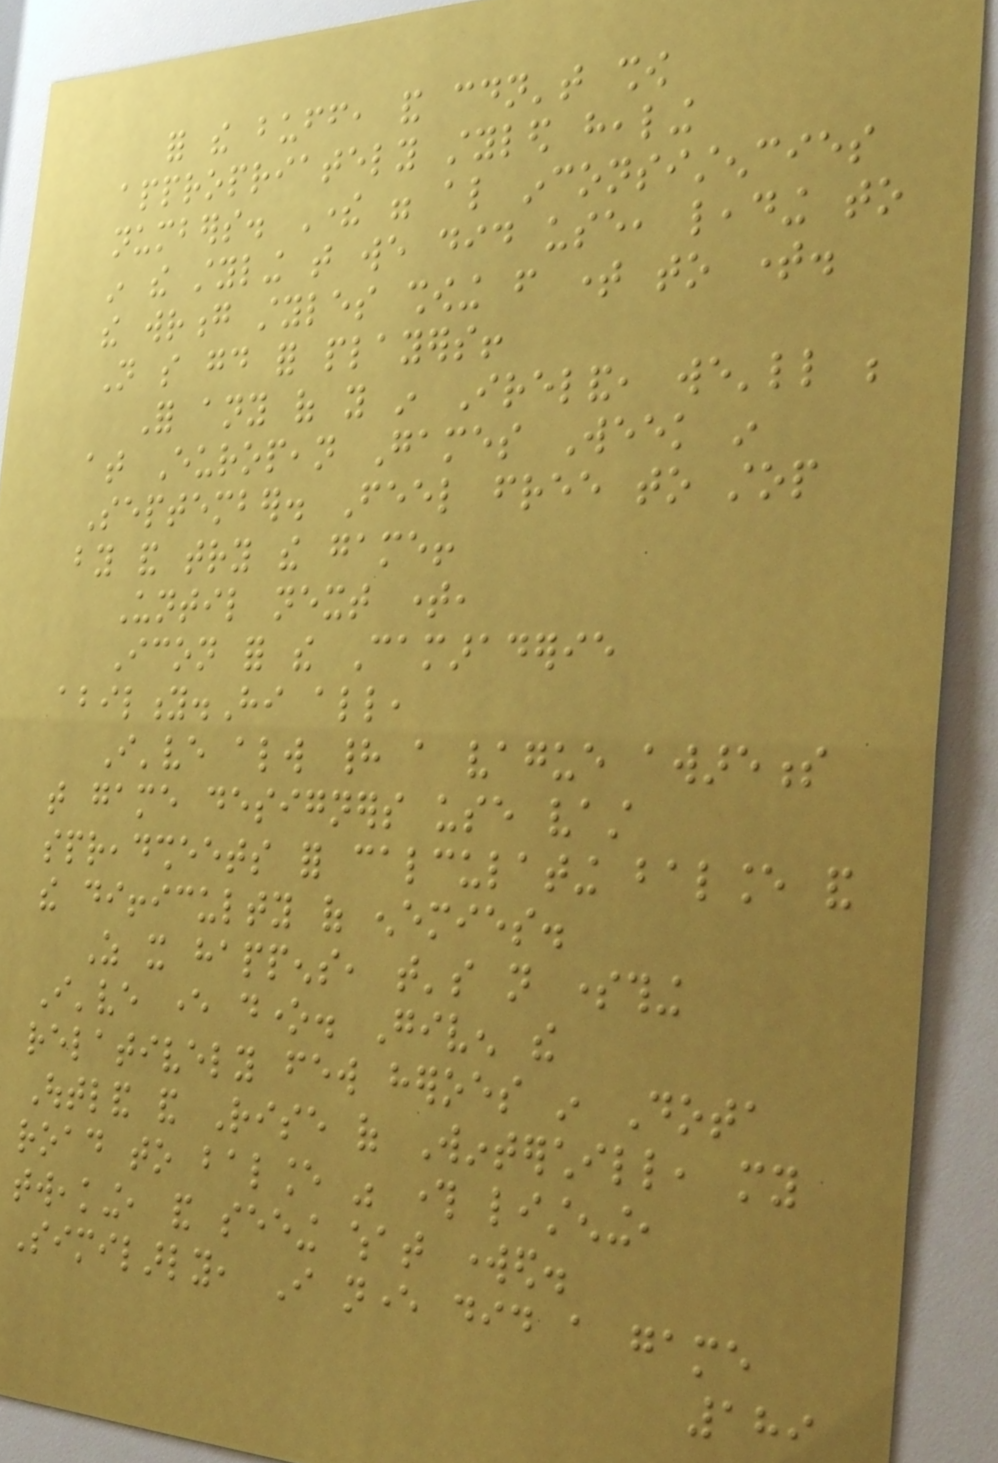for the buff, and couldn't show
appropriately styled healing
numbers. There were also inconsistencies
in the styling that we did use, leading to
the wrong styles showing from time to time.
Not so good for players!
For any of you in Ireland, we'll be
at European Games Week in
September. Feel free to stop
by and try the game!
Until next time,
Icon for the Camaraderie
ability.Hi all,
I've always had a vague awareness
that game designers use vast
spreadsheets for calculating balance and
the difficulty of enemies.
As it happens, that's not something
I've ever done. Given the
relatively few heroes in Dota
Outland and Rise of Winterchill, my
road to balance was through listening,
tweaking, and seeing what worked.
Similarly, I never did a game
189
